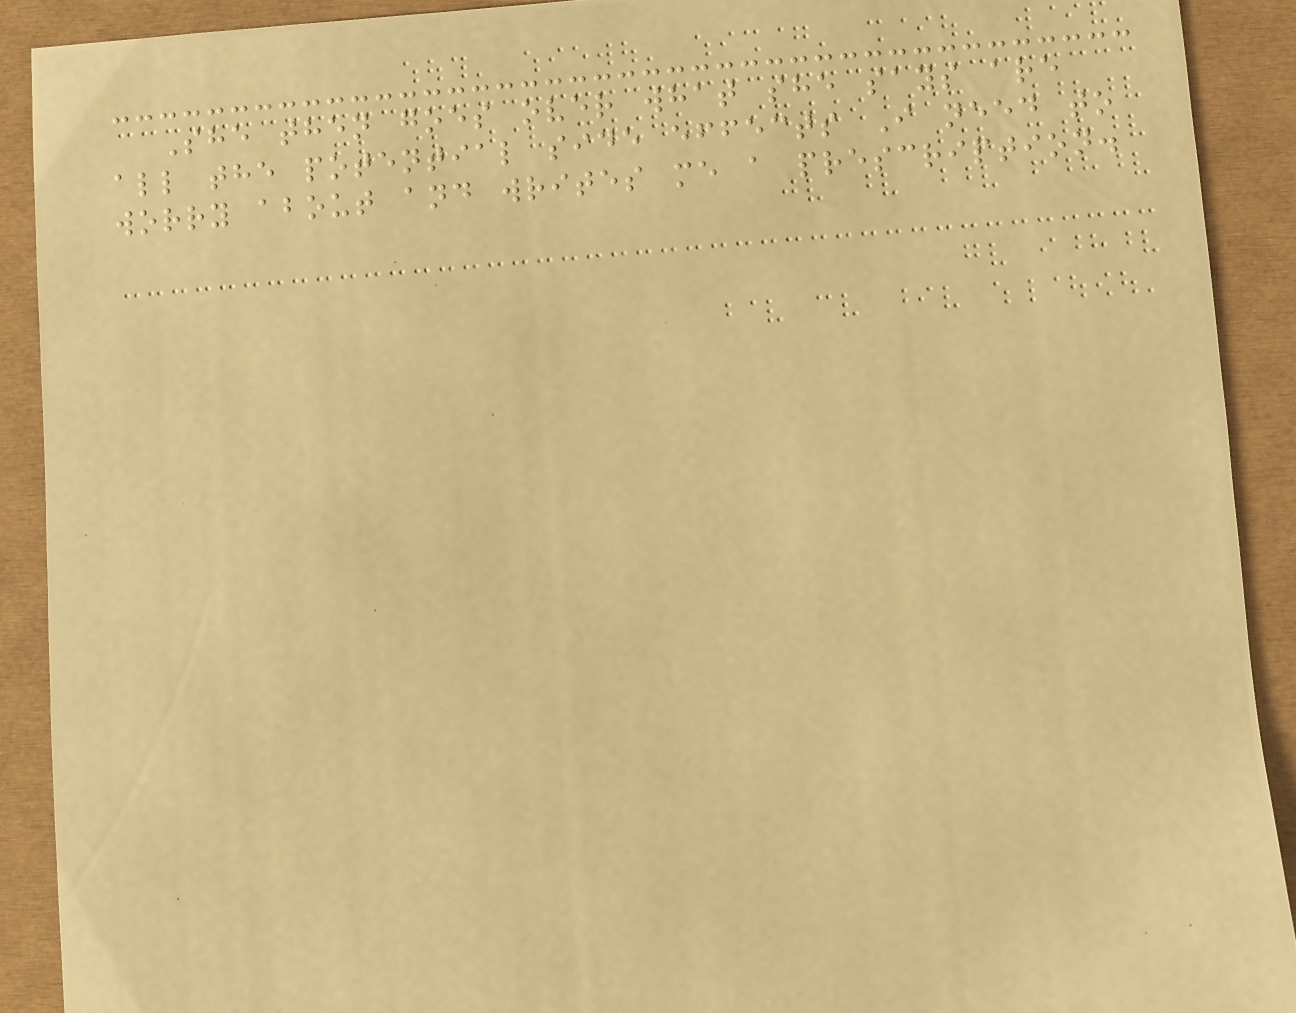She then goes over what she says are
all the potential side effects I need to
worry about and writes me a prescription.
